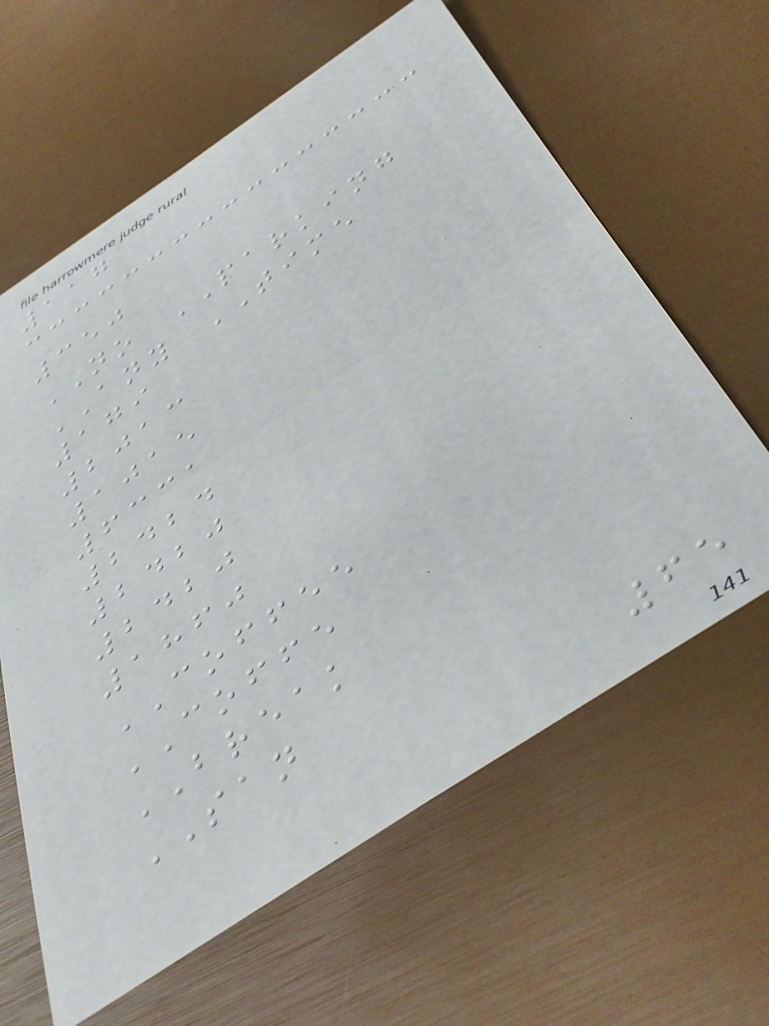117
350
NO PARKING
ANY TIME
179
2013
1015
6331
2424
2420
2420
1860
COFFEE
COFFE
BREAK
SAN
65
